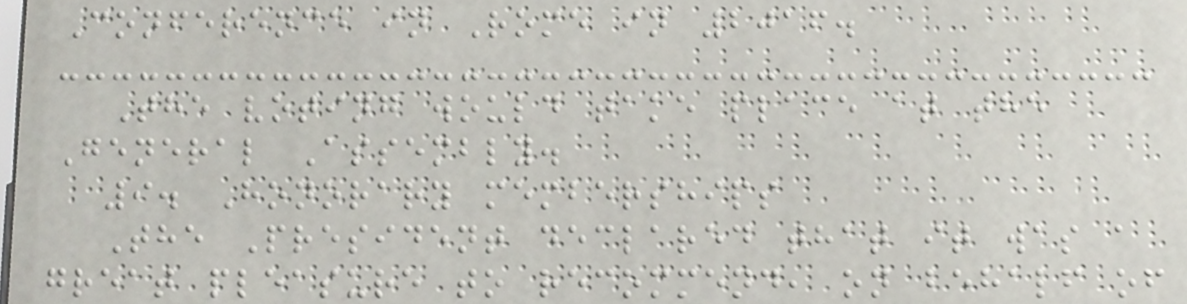Conference in Rome in 2016.
The voting would take place at the
General Assembly.
9. Honorary memberships
The President declared that it was a
great pleasure to recommend, on behalf of
